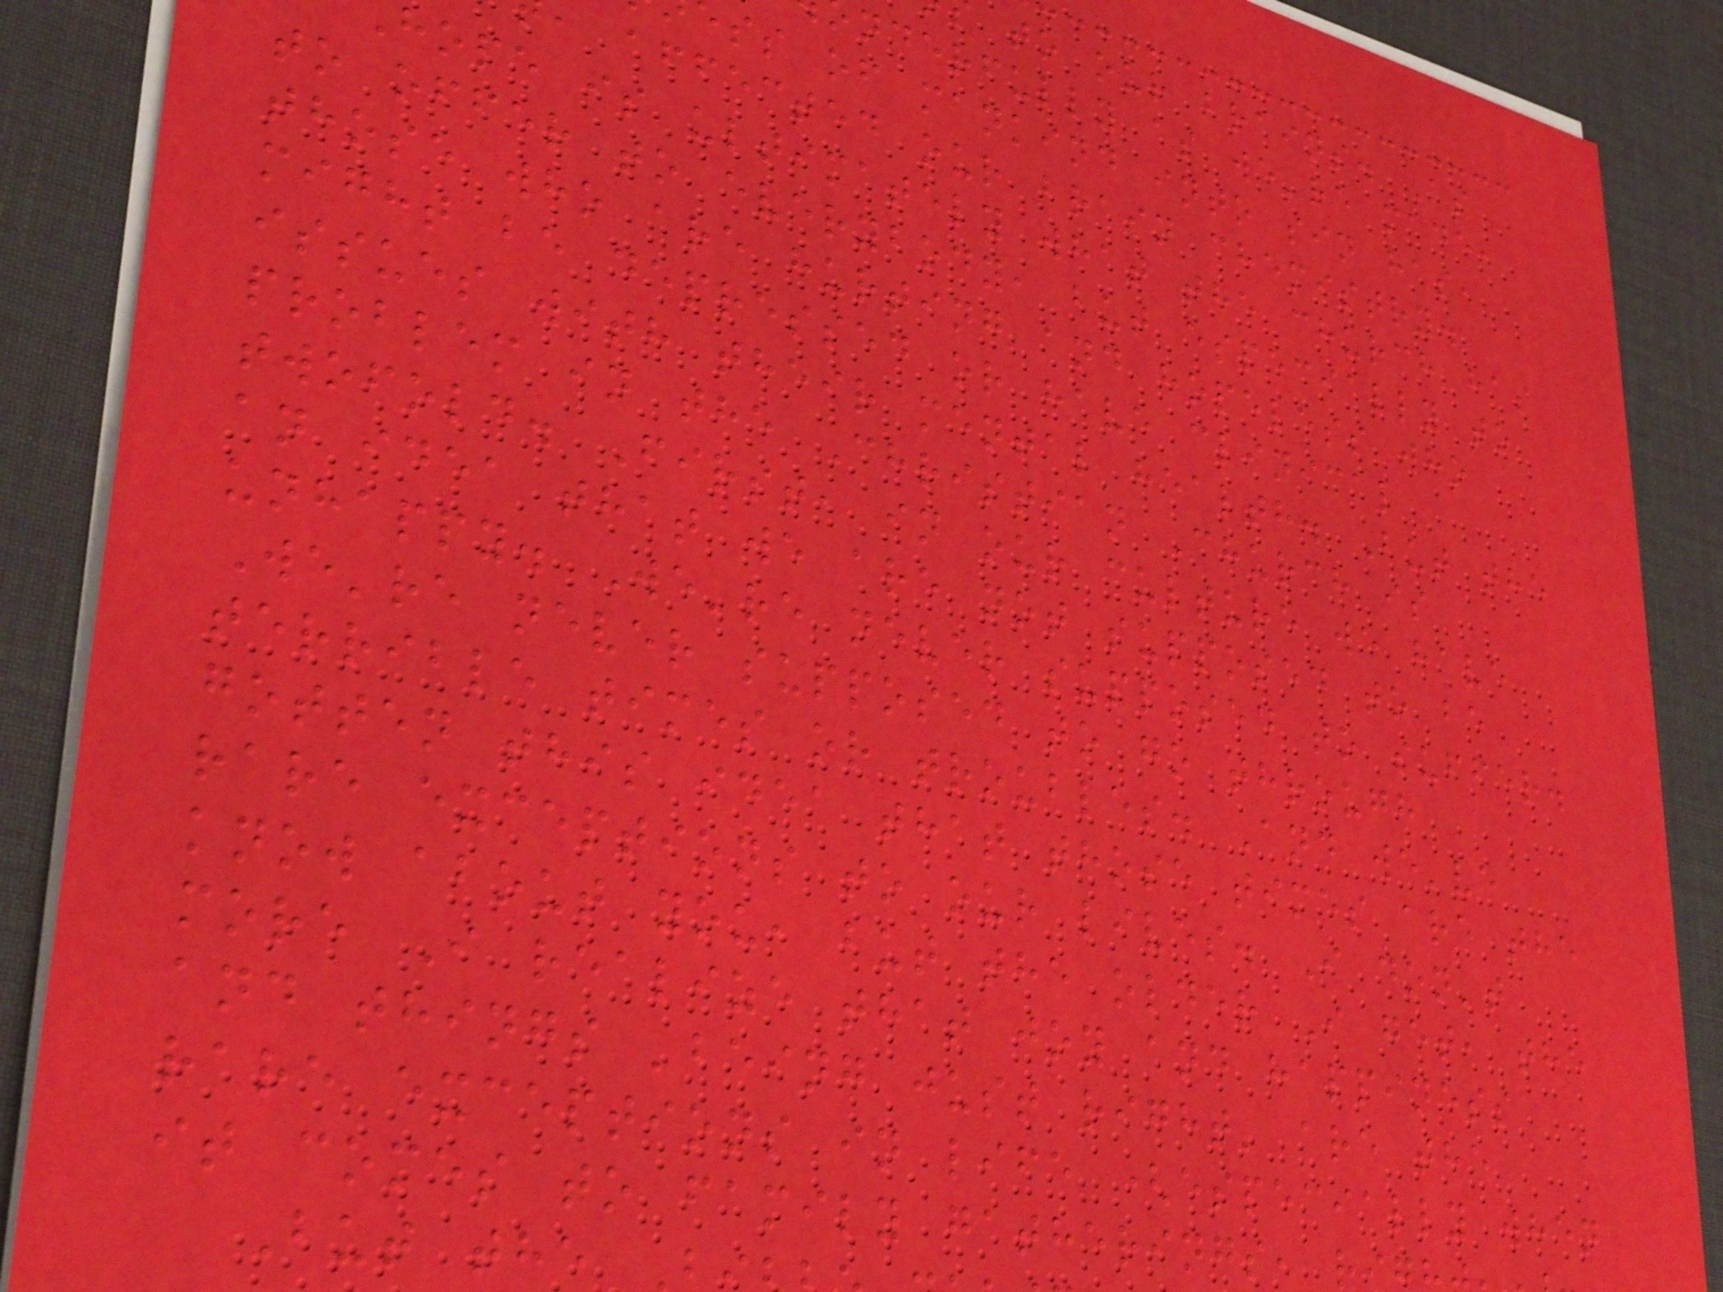to our brains. As
nderfully as we're made,
ss of mankind into sin has,
, affected our brain chemistry.
hope is ultimately what the church has
to offer to everybody, but especially to
those who are hurting and hopeless who
might be depressed or have clinical
issues with their mental health. But the
problem in the Christian Church is
twofold. First, in our culture we have
an idea that we are not supposed to be
unhappy. We're never supposed to suffer.
We're never supposed to go through
terrible times or troubles. And we've
gotten this idea that those times are the
rare exceptions to our lives. I don't
know about you, but the older I get, the
more I realize that joy and happiness
and things 'being just right' are the
rare exceptions in life (especially when
it comes to family gatherings, r
